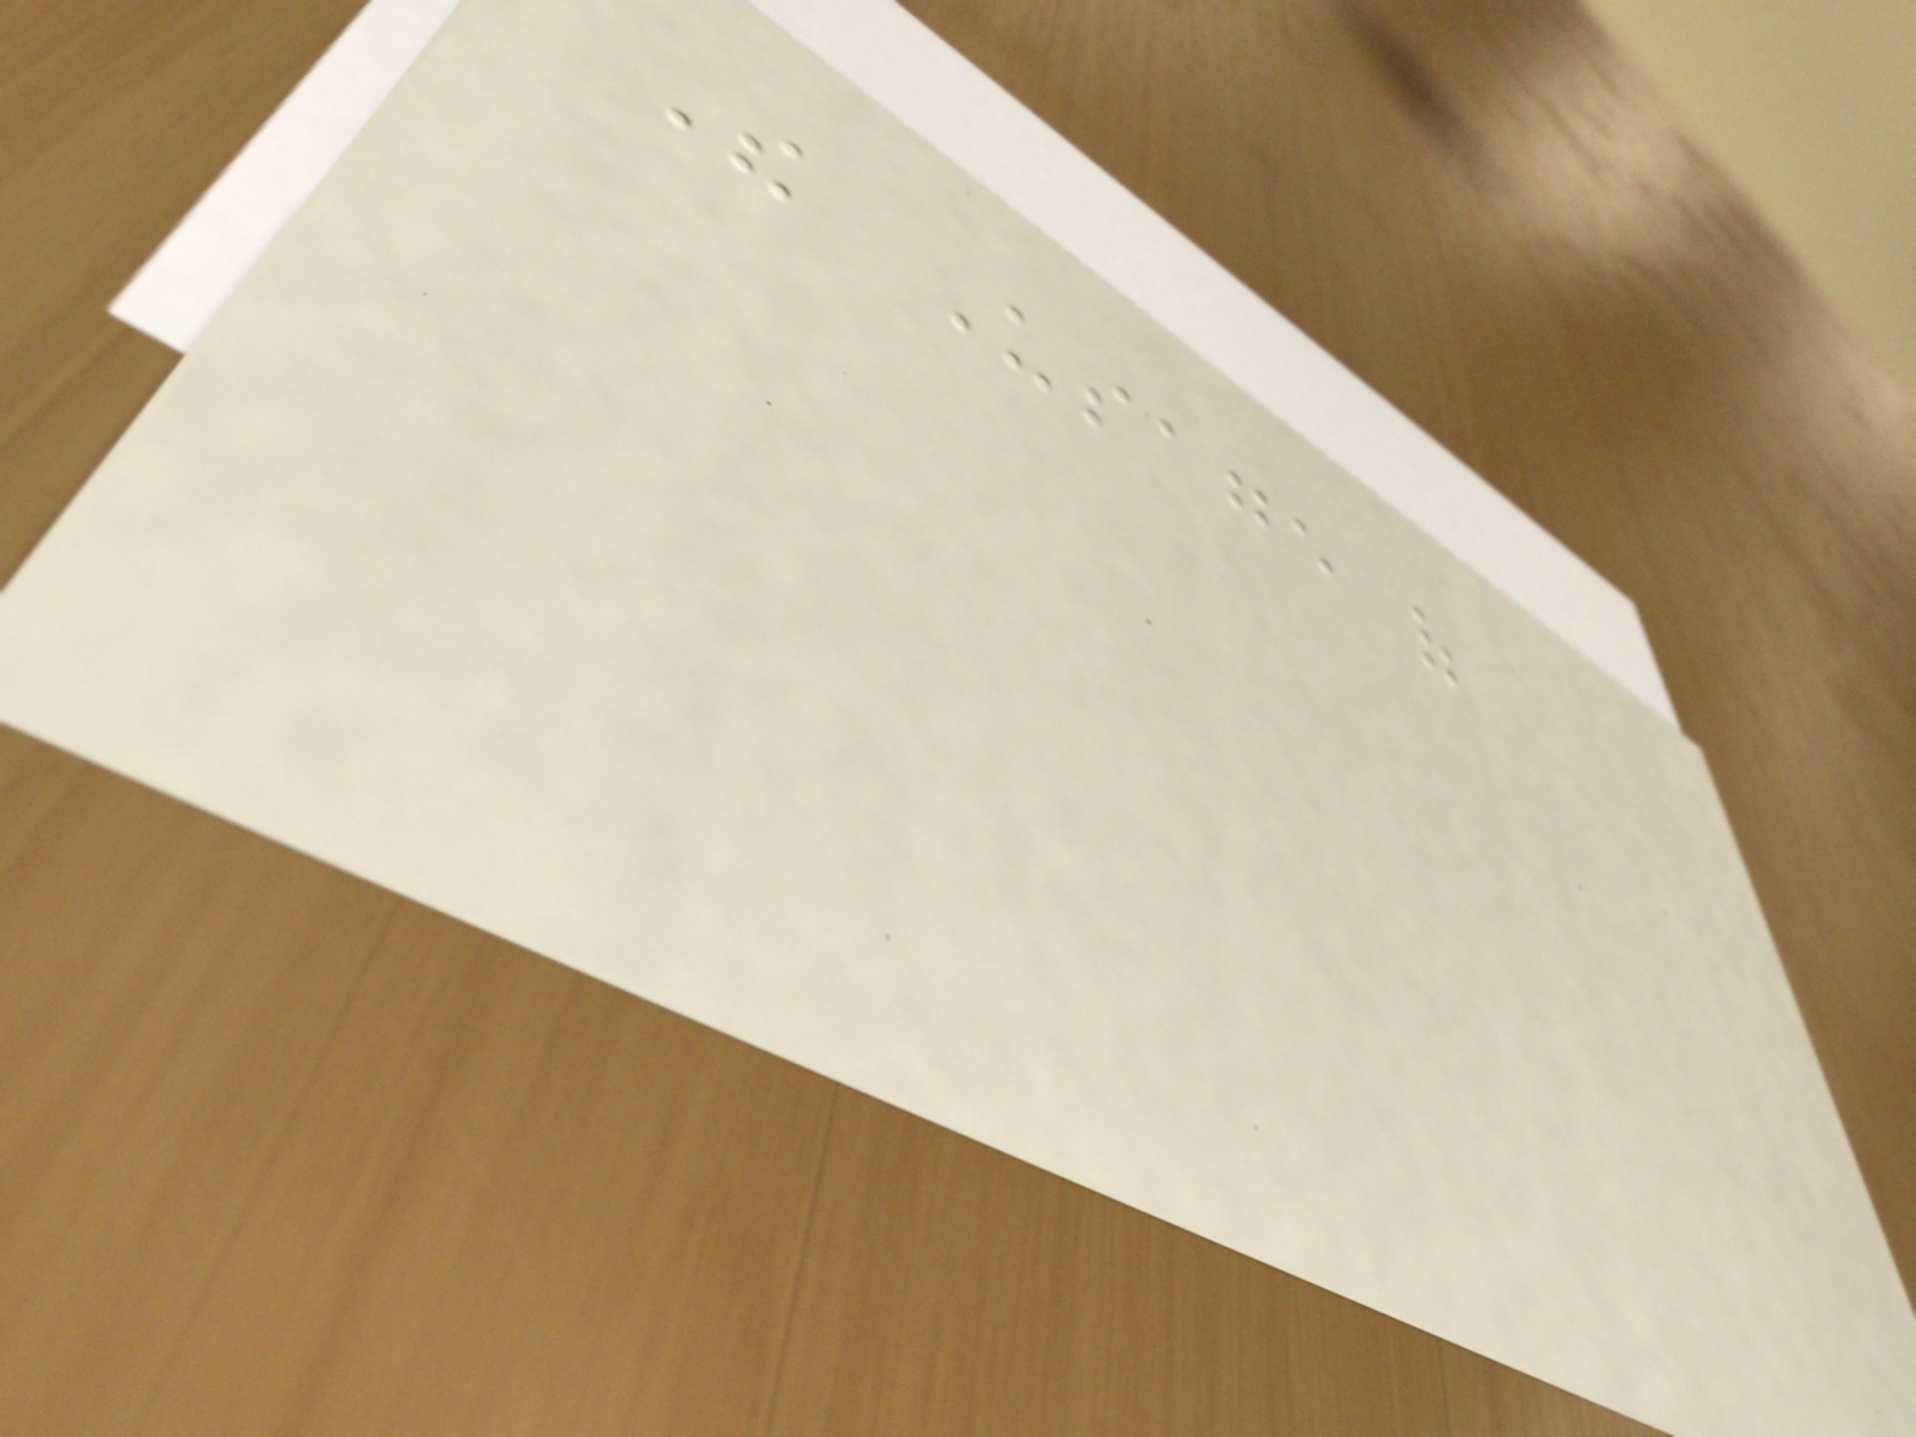The Usage of
